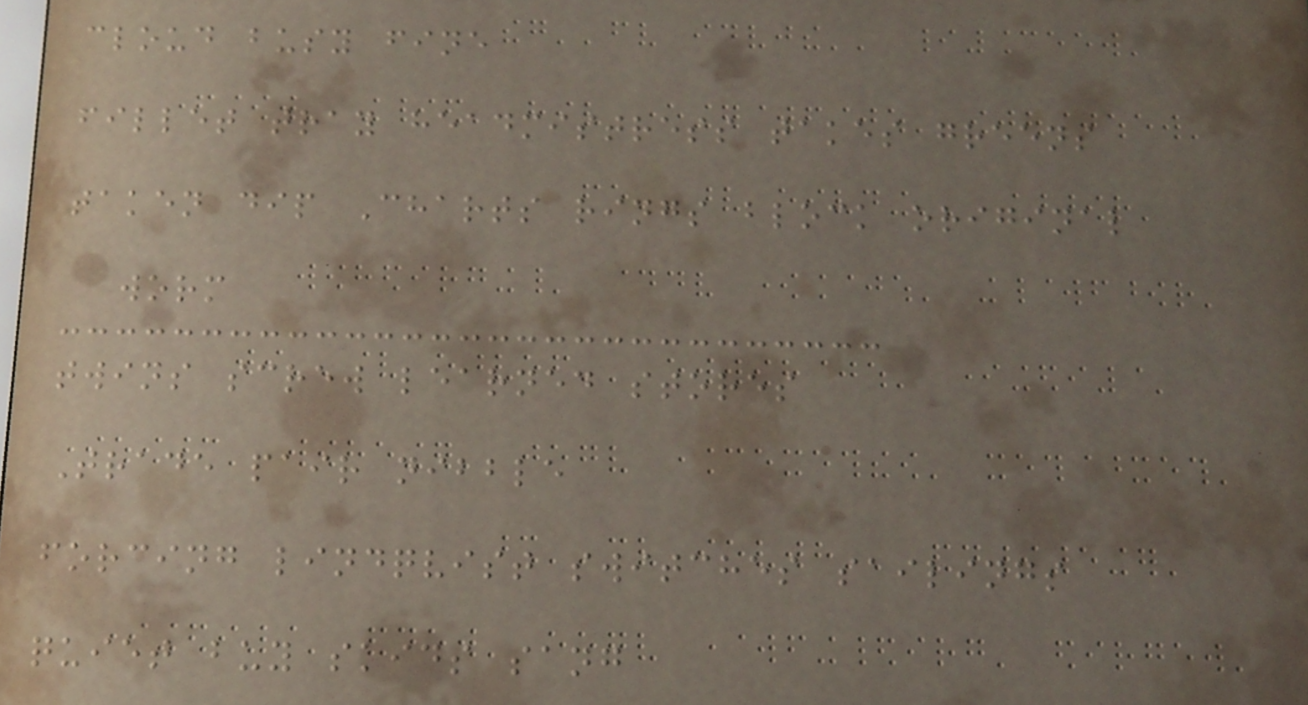cloud busy fine
fillet tray headmistress takes greens
taken dip Charts rings block original
worm
twins screw learned stores
Trade pair nibble
forcing lindqvist switches sailings
quiet buy skids sang
